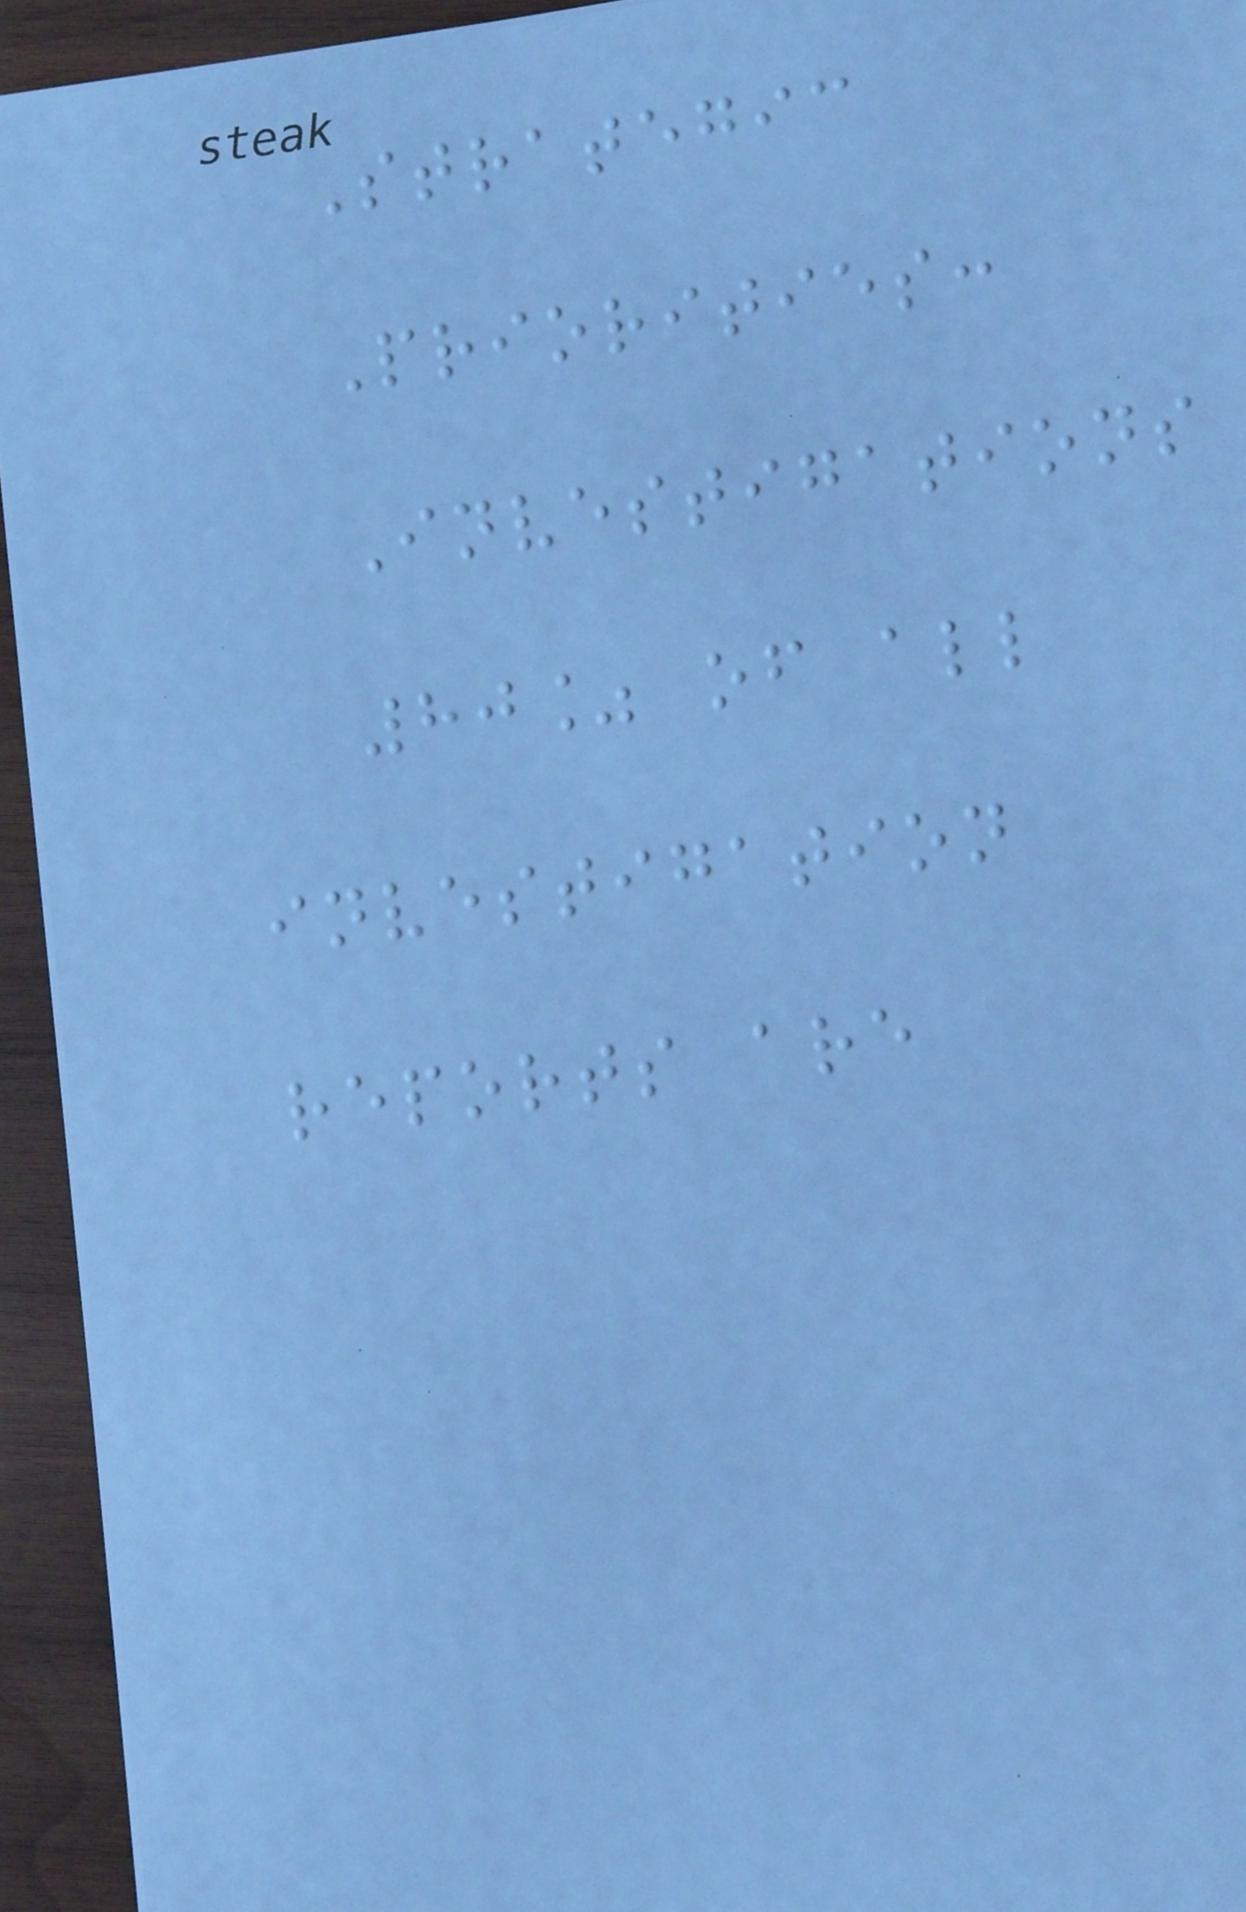Strategic
Priorities:
Investigations
80% of all
investigation
reports are
